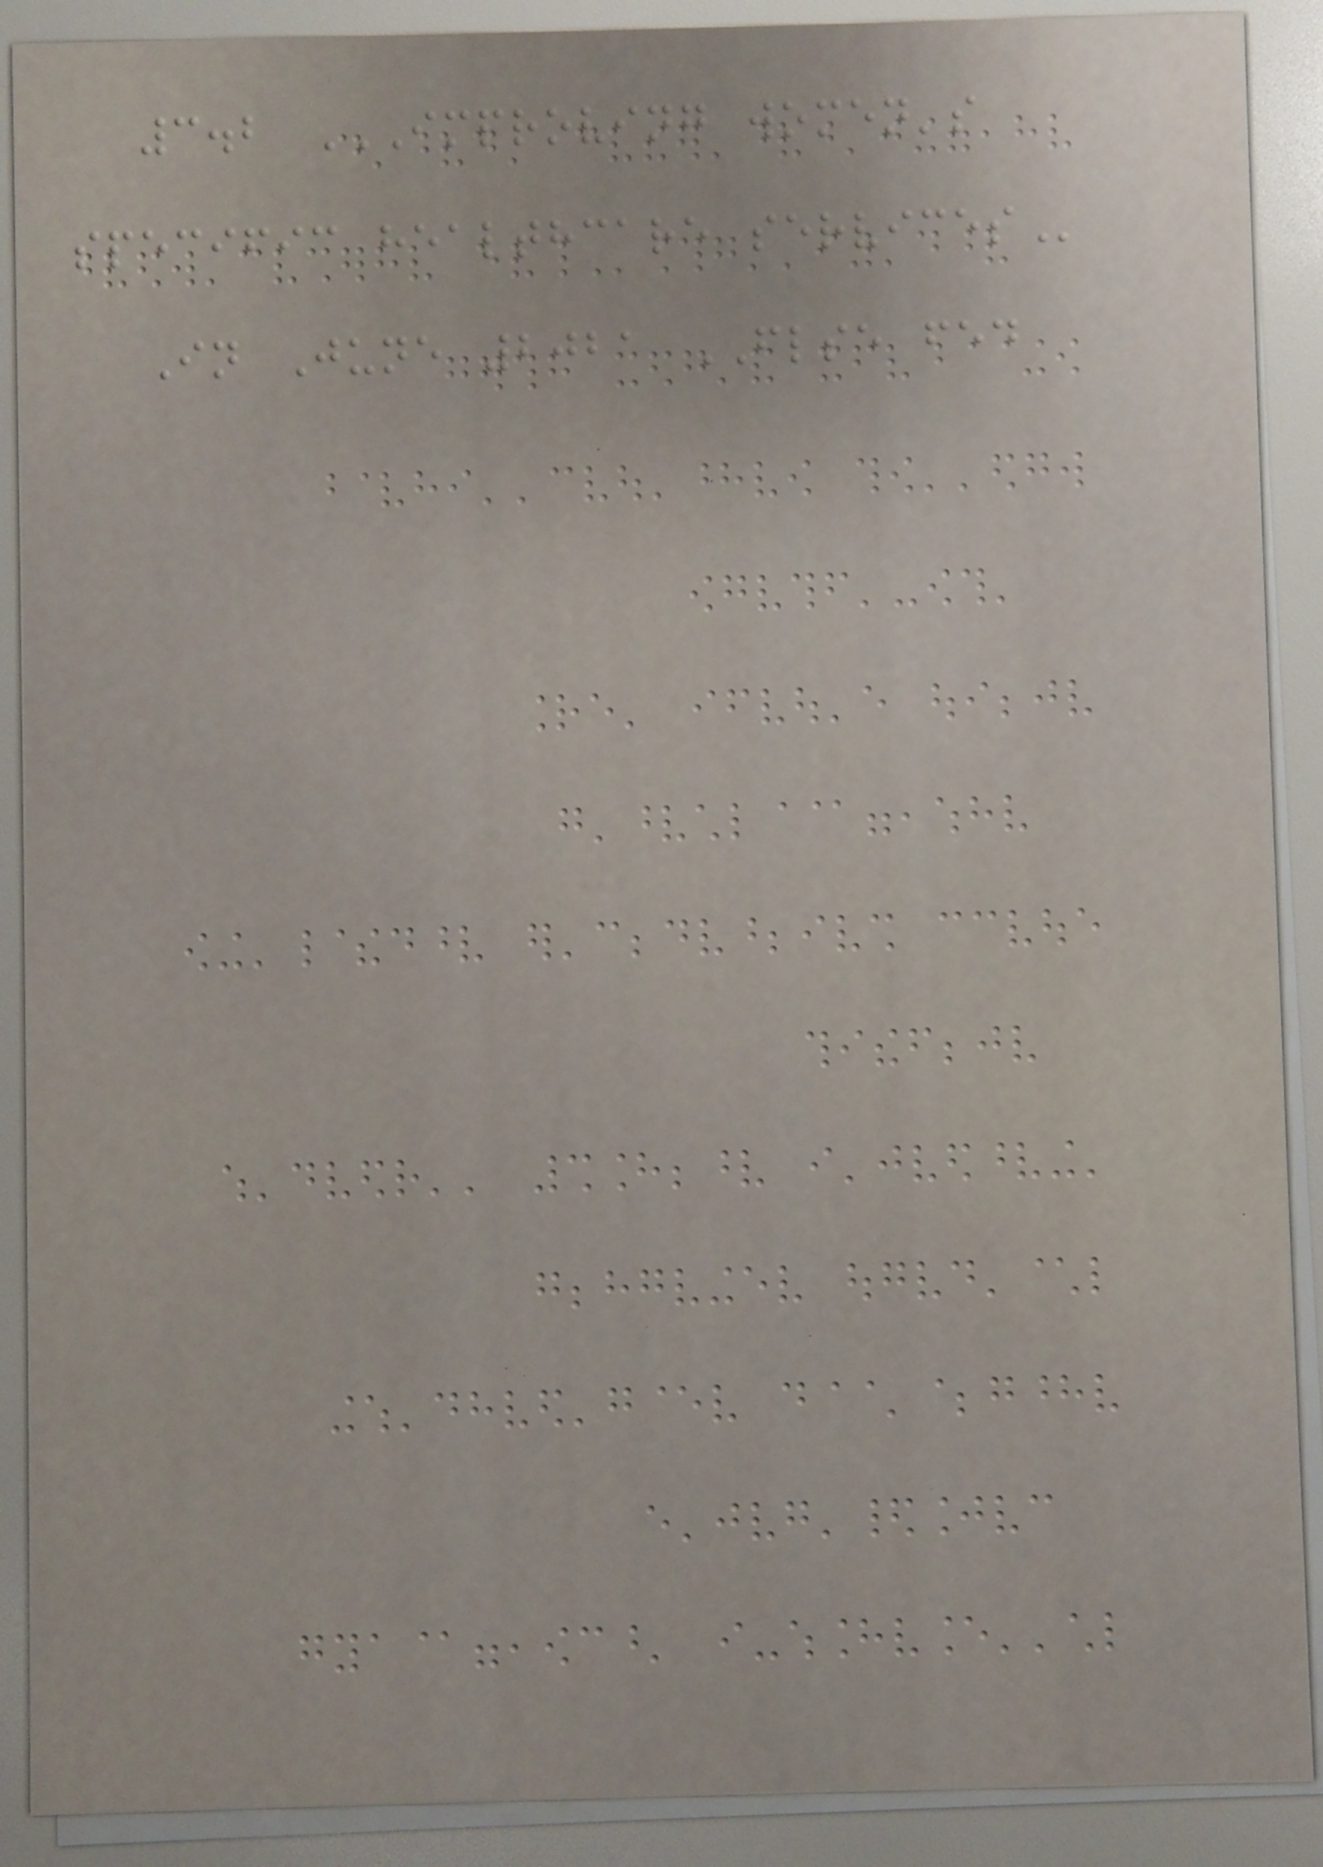3.2 IMPROVING WOMEN'S
SPECIFIC HEALTHCARE SERVICES
In June 2021 FLSE fed
